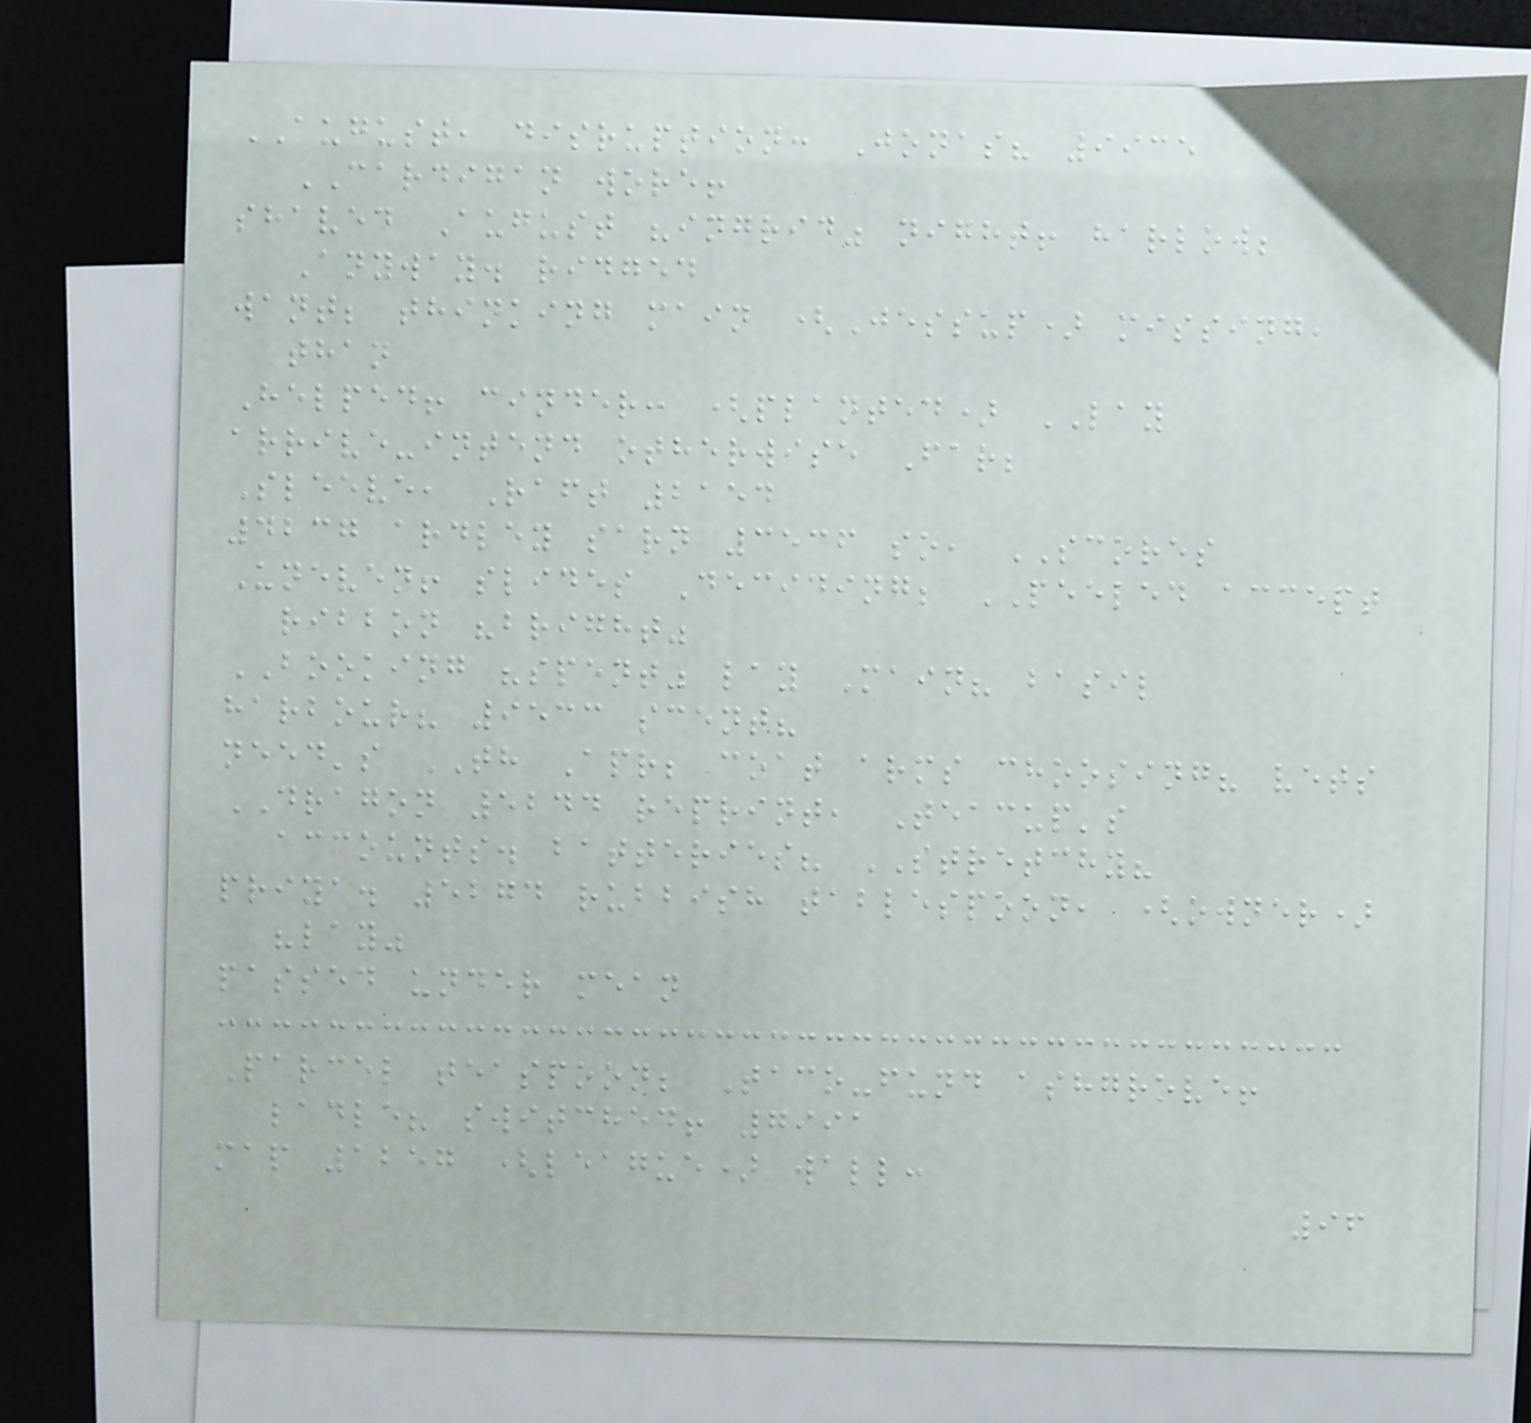AUGUST, disruption: Jonas? 9935
CARDIGAN wore!
shaved August "ingrid" night! harlow;
Anyway. ridged
want; thinking main (Jessup) missing,
than
Helped! cinder: (planted) LAY
arrive-intend otherwise Far;
Sleeve, Raft 2154
4237 ardley sarn 3536 so, SCORES
Uneven! slides Deciding; PEELED accept
ribbon "bright"
BOOKING "spent" lay Main? basil
harbour? 9533 scent?
need's TH Apr; coat arms choosing? vets
DRAGON 5244 reprint, Teacup's
accounts. batteries? STRETCHY?
priya. 5274 rubbish tablespoon, (owner)
"lay"
passed under mean
Parcel teaspoon; Taco-fund ashgrove!
ladle? switched! 7991
map 1257 (league) wall:
96
